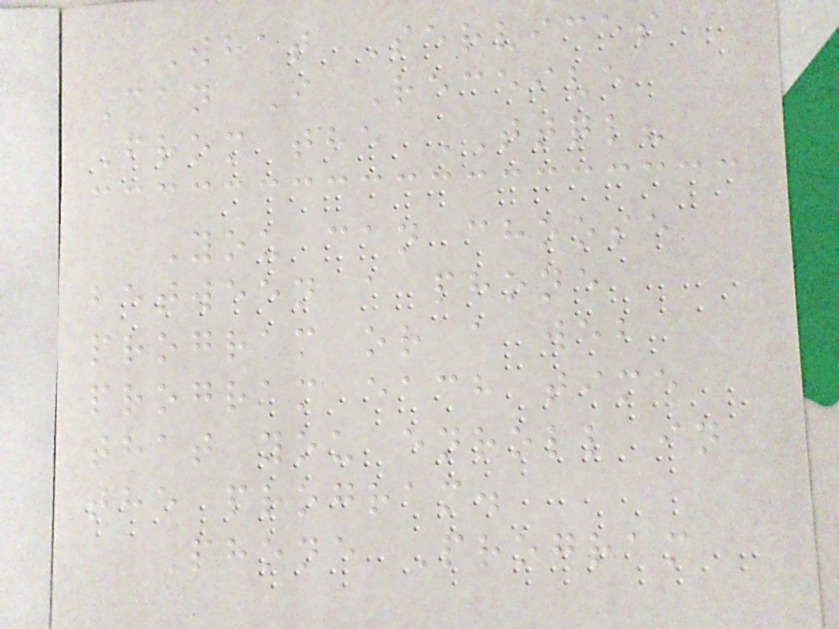What Services
Can I Receive
From the TTQL?
You can choose
between a phone
program or a web
program each time
that you enroll in
the program.
Phone Program
